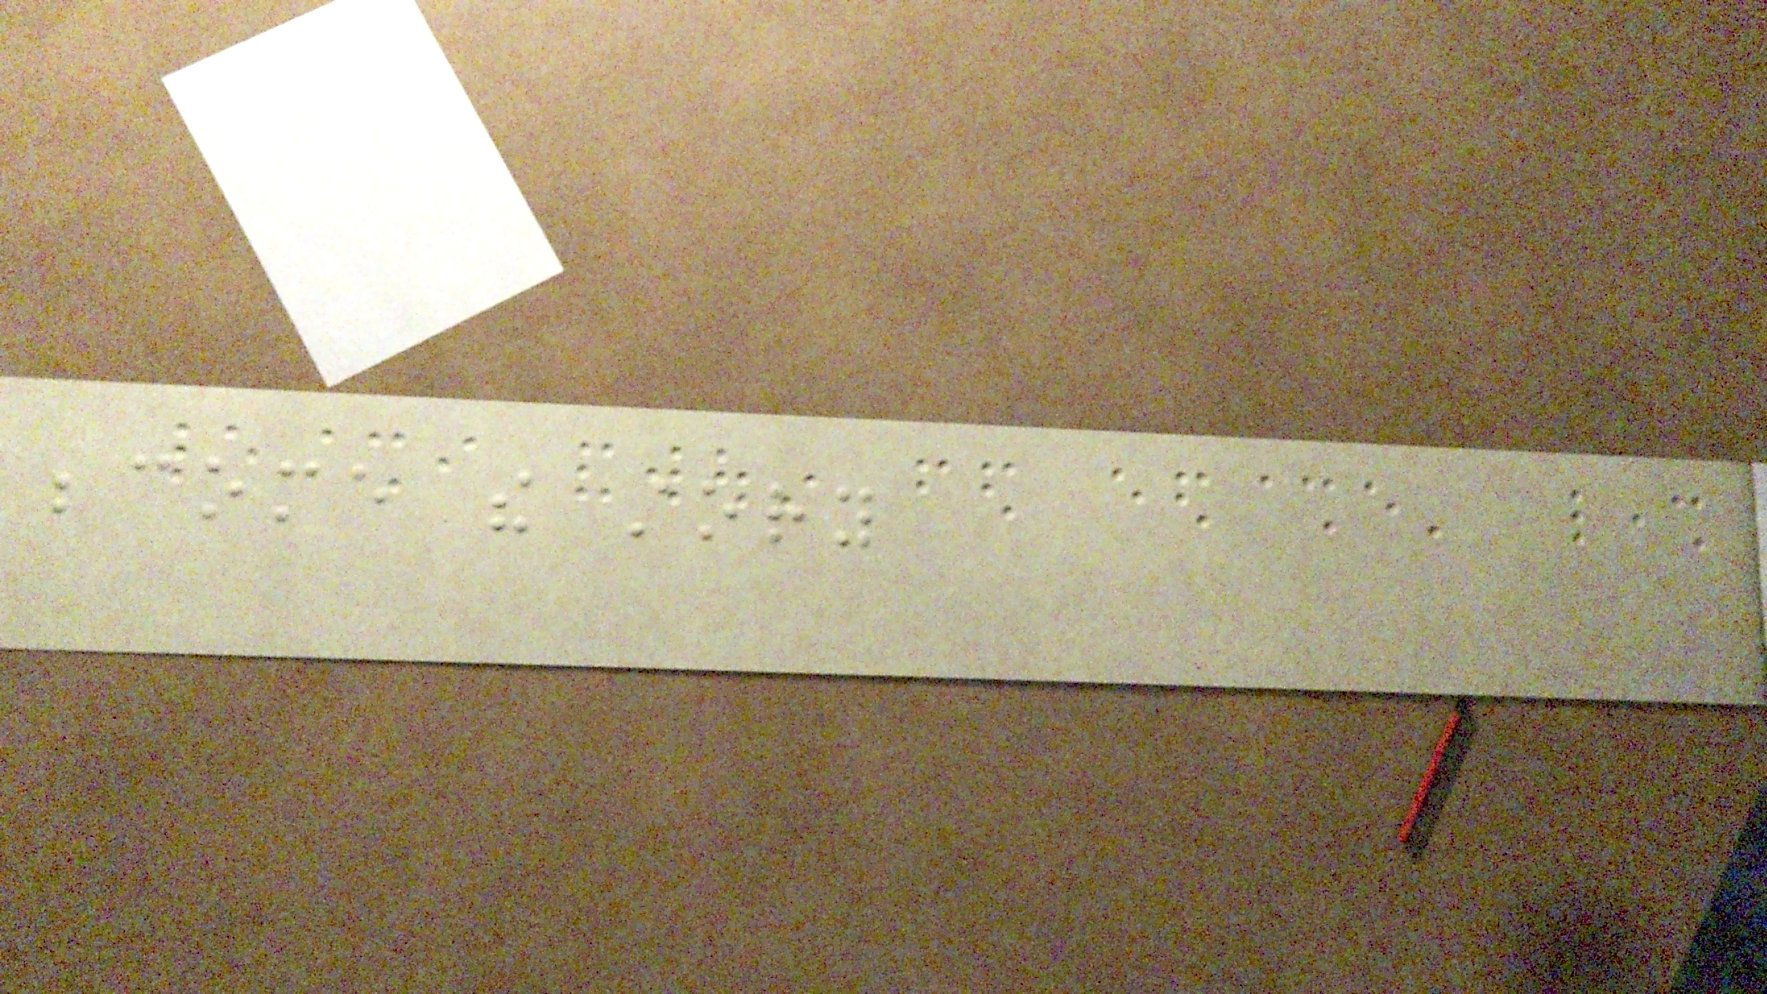become the story
